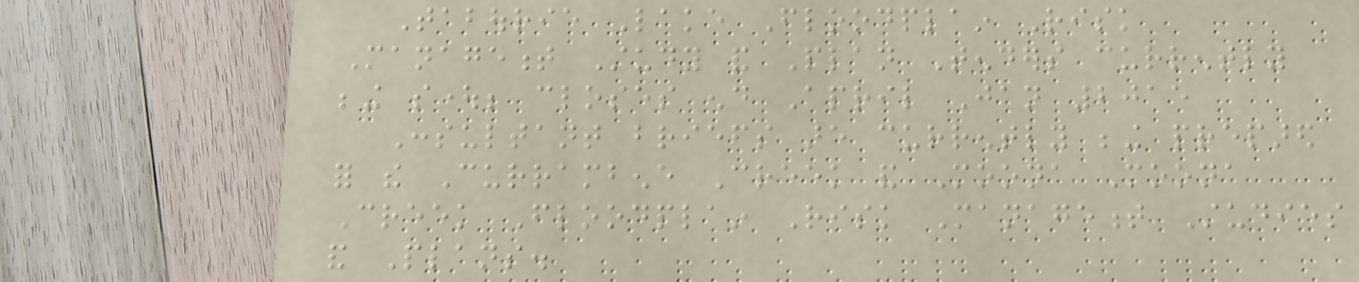Tabourie Lake Floodplain Risk
Management Study and Plan Tenders currently
being sought; closes end April Jan 2015
Consultant briefs are currently being prepared
for the Currambene Creek and Moona Moona
Creek Floodplain Risk Management Studies
and Plans.
